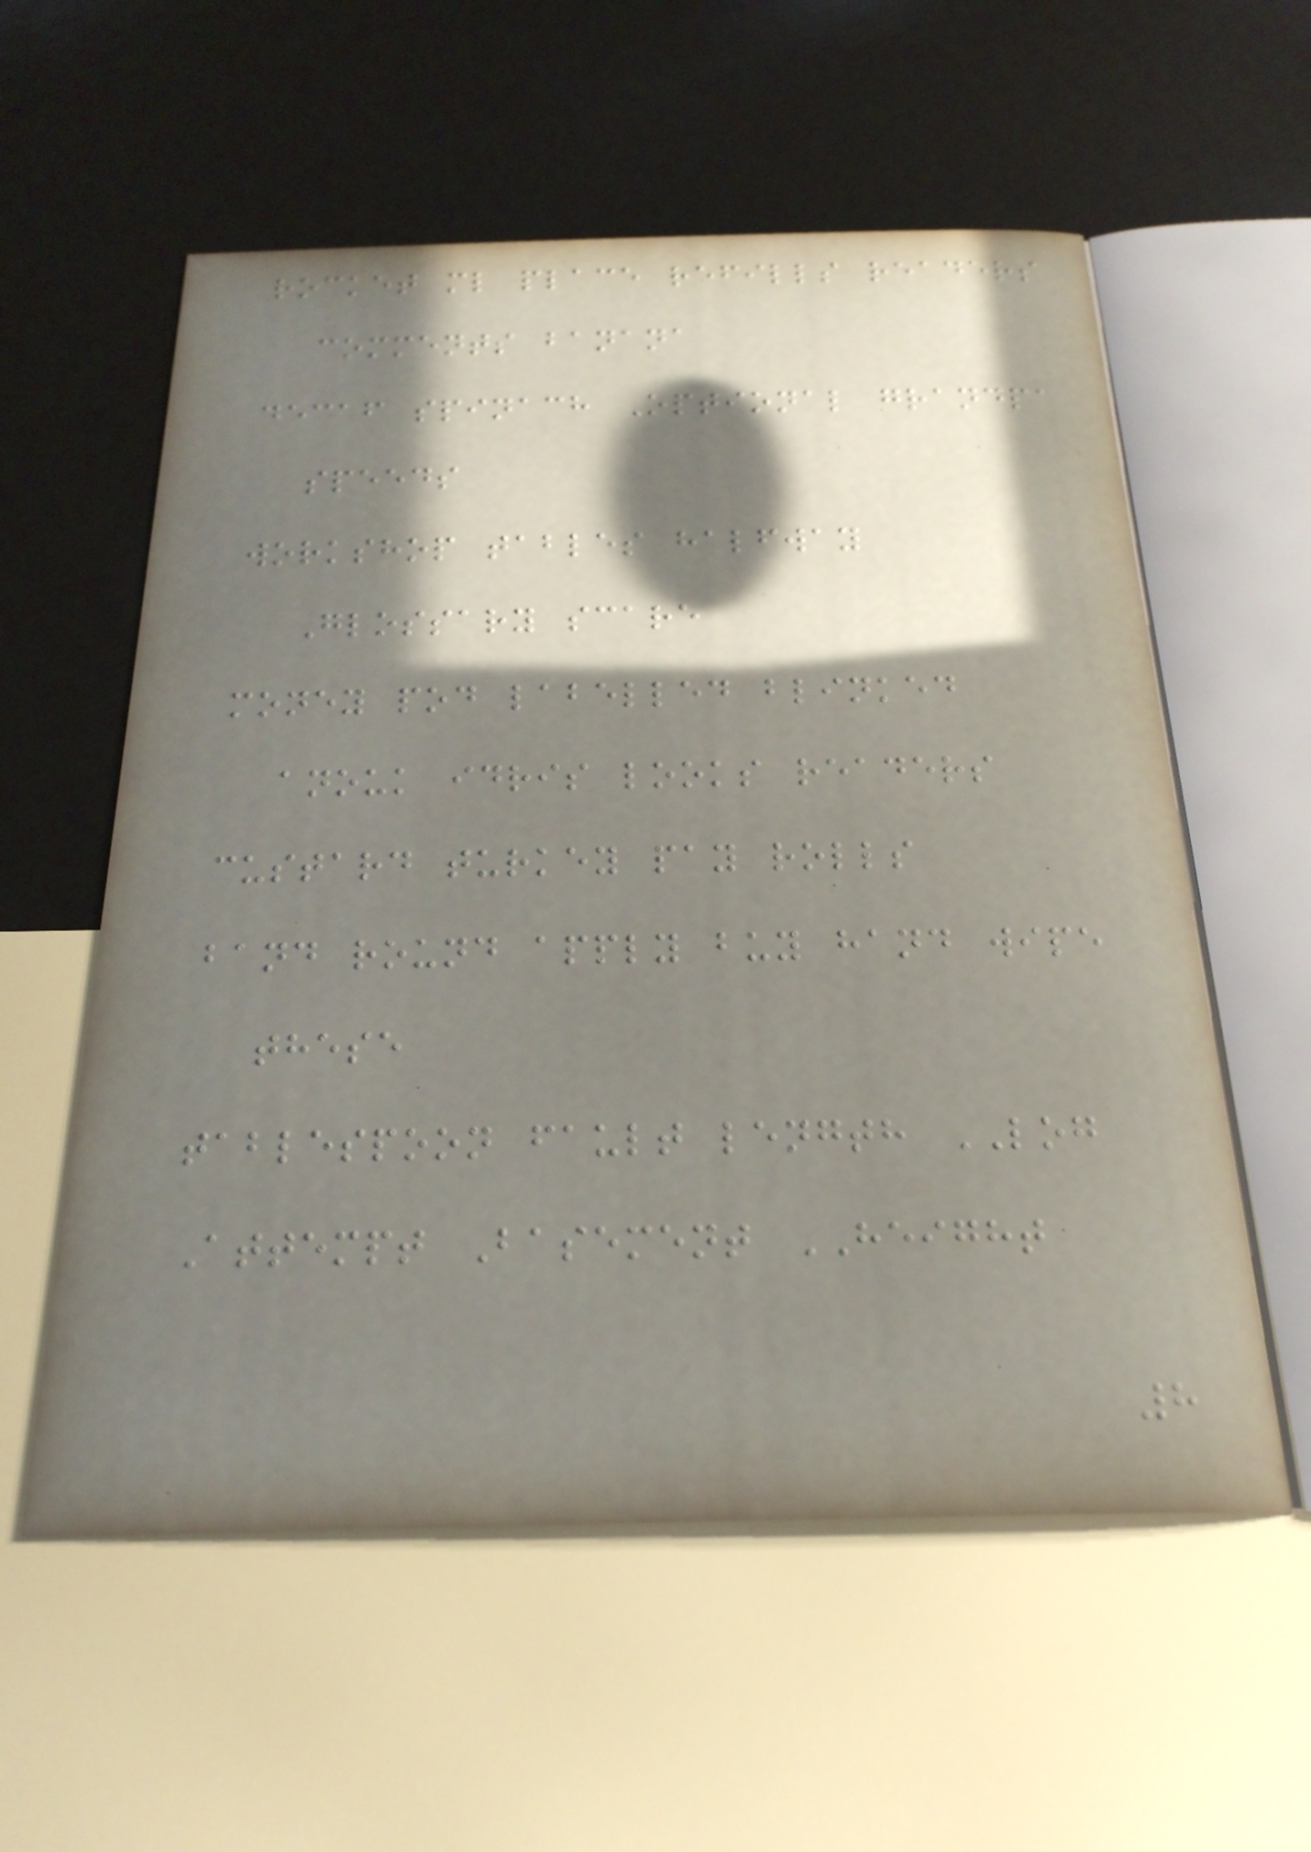rocket ml place refills readers
comments banana
decaf spinach Optional grandpa
speeds
workshop tables halfway
Glossary scare
money pod labelled blinked
anouk idris looks readers
custard turkey pay rolls
band round apply buy hand wipe
these
tablespoon fault length LOG
Attempt Basement HEIGHT
8
